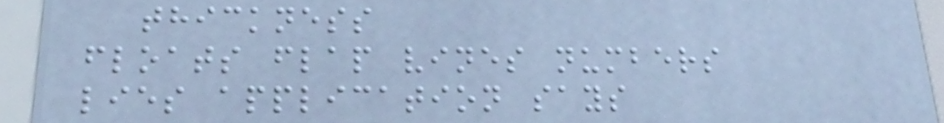thickness
floats flap vines numbers
lies application says
